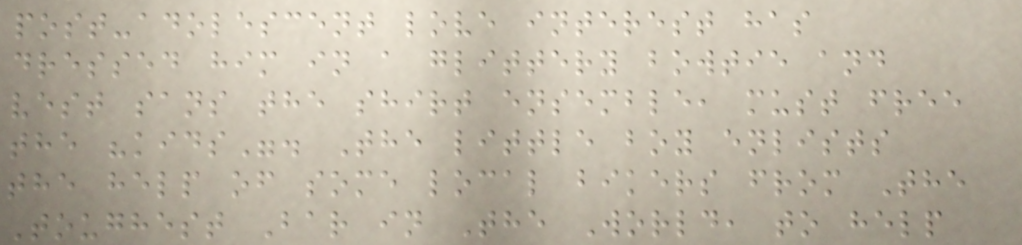post-adolescent love interest has
dressed him in a glittery bowtie and
vest sans the shirt ensemble, must free
the "kids". The little boy enlists
the help of some local bikers from The
Toughest Bar in The World, to help
